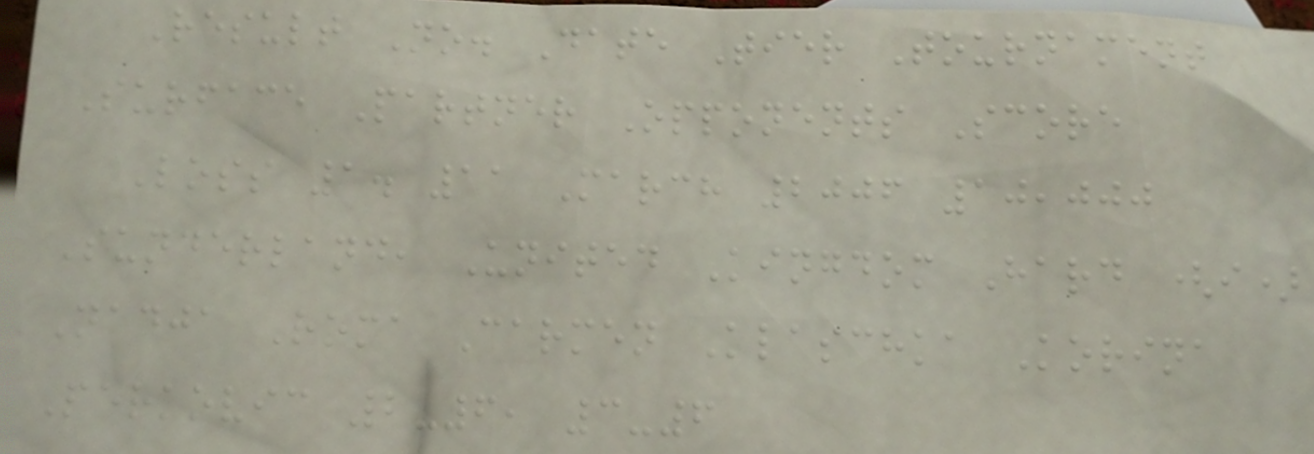Result No. Date Tier Tournament
Surface Partner Opponents Score
Loss 1. 11 March 2006 10,000
Sunderland, United Kingdom Hard (i)
Nadja Roma Carmen Klaschka Korina
Perkovic 2-6, 3-6
